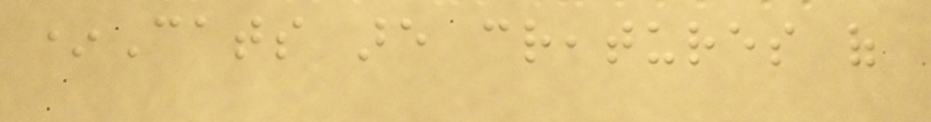*Cats are creatures of
